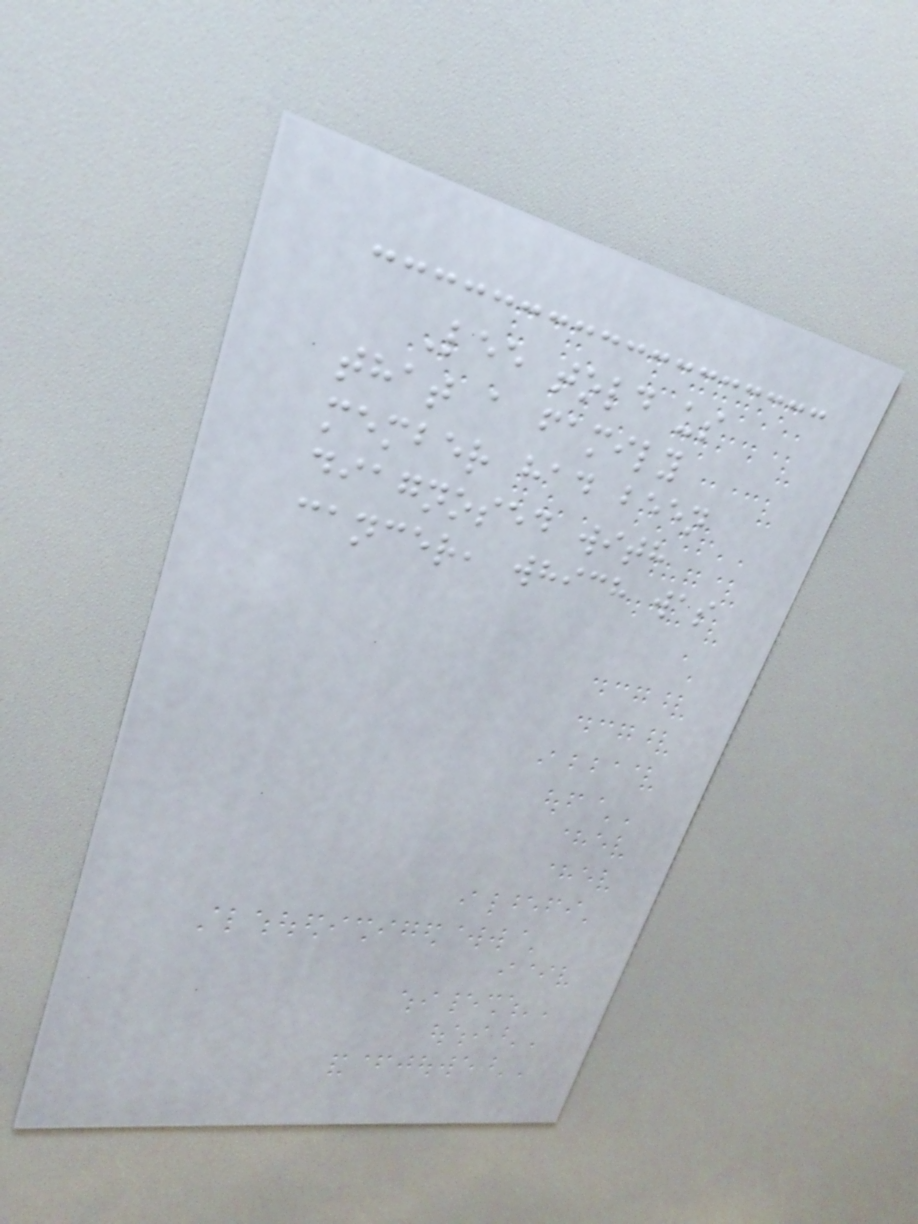Lee told us
that a family
member had been
diagnosed with
cancer, which was
